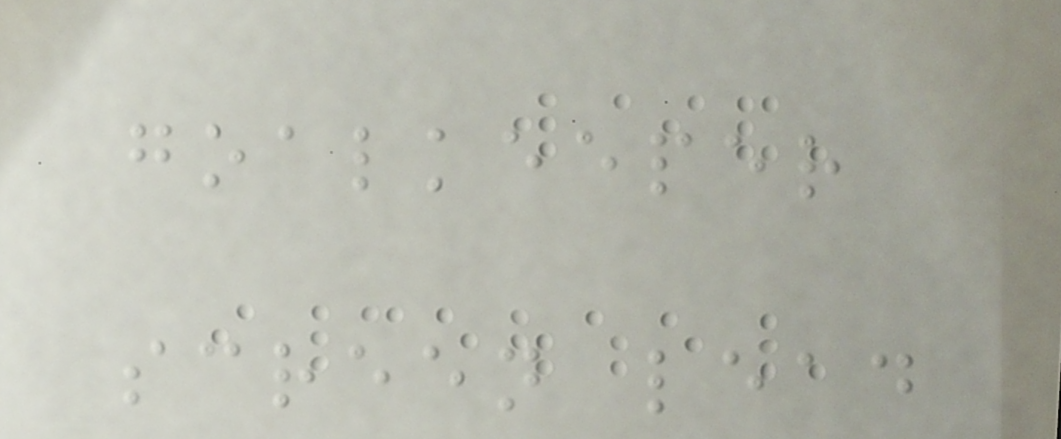goalkeeper
screen lead
